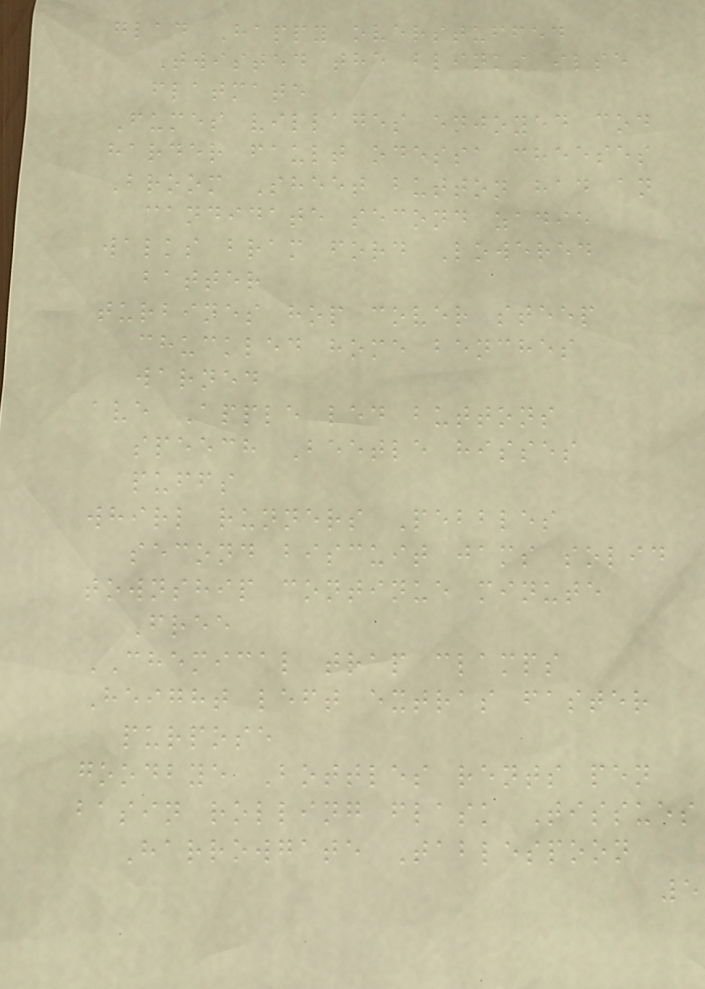glad Happy overstuffed
Twisted the blinks ilse
flatmate
Fumes villages enjoyed cod
harder fault odessa cheeses
Broom Sheet button had an
candidate second zadie
walks bram ford Lowered
batter
turbines hop cover steep
chuckled home benches
warned
ave Apple led buttons
speech Beetle hisses
puffs
whirl runners Pebbles
second biscuit jams solid
township continue minute
Free
CHEMICAL trap clamps
Height left extras faster
purpose
goodbye Bottles rents pen
basin rolling flask Tissues
Harrowgate Tablespoon
5
